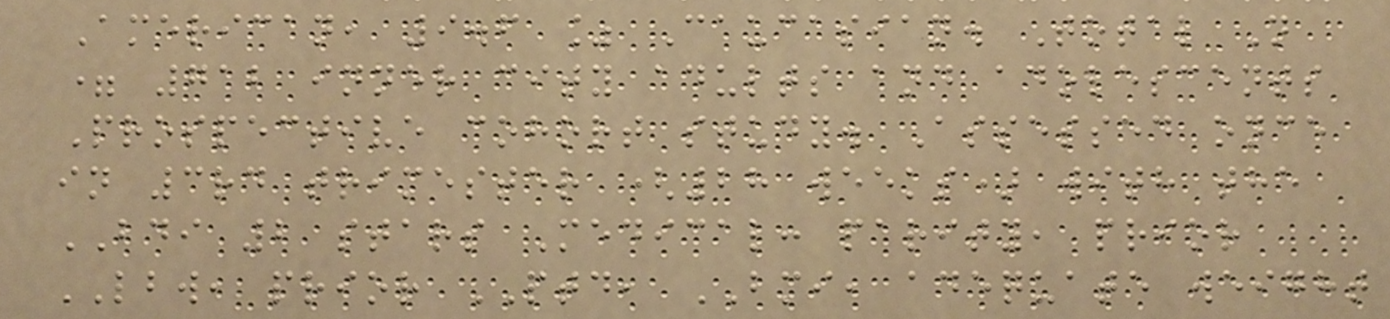American, 9.6 % Caucasian. Total N
= 712 inner city adults and adolescents
Prospective cohort study. Assessed once
in 3rd trimester (28 weeks) with the
BDI 2 stars Medical: parity, prior
LBW, prior PTD, BMI, adequate weight
